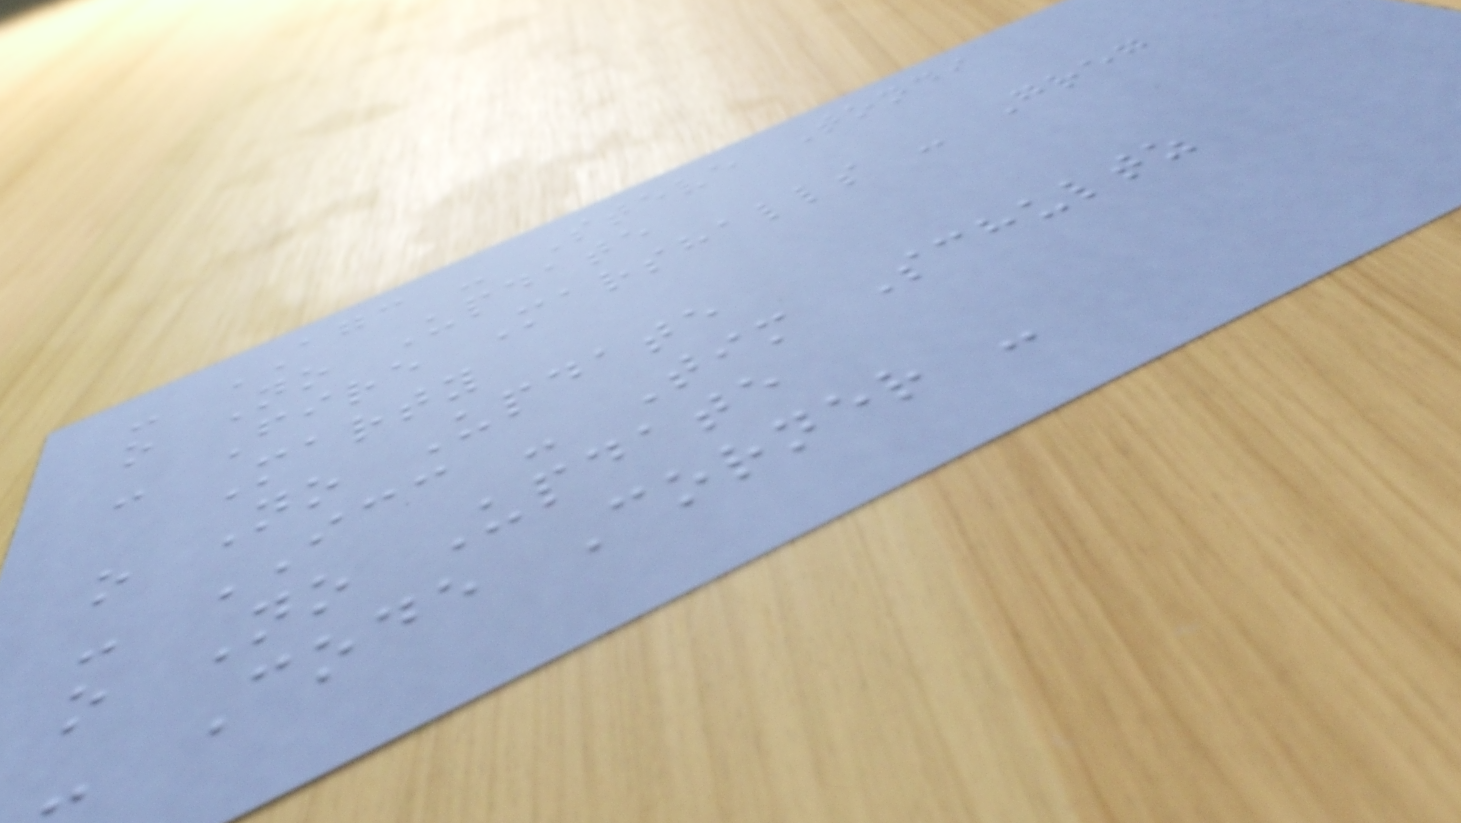- AGC - Steve Tondi
o No Update
- Fire Marshalls - Greg
Marty
o No Update
- ICC - Tim Schultz
o No Update
- Code Corner -
